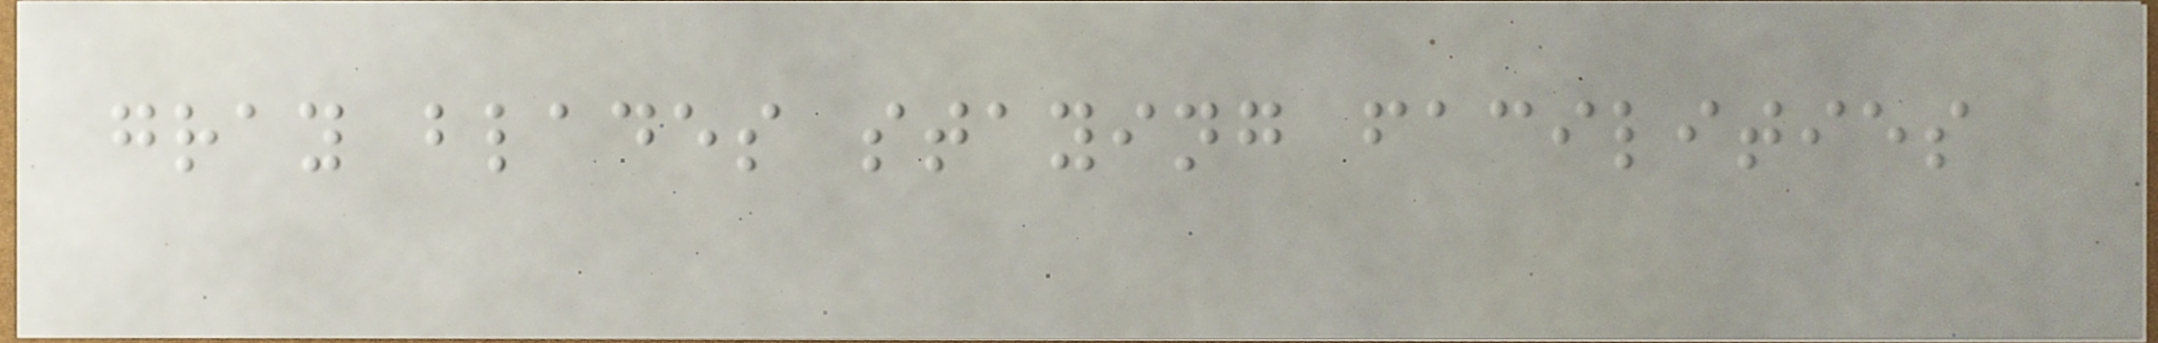gray blades staying facilities
